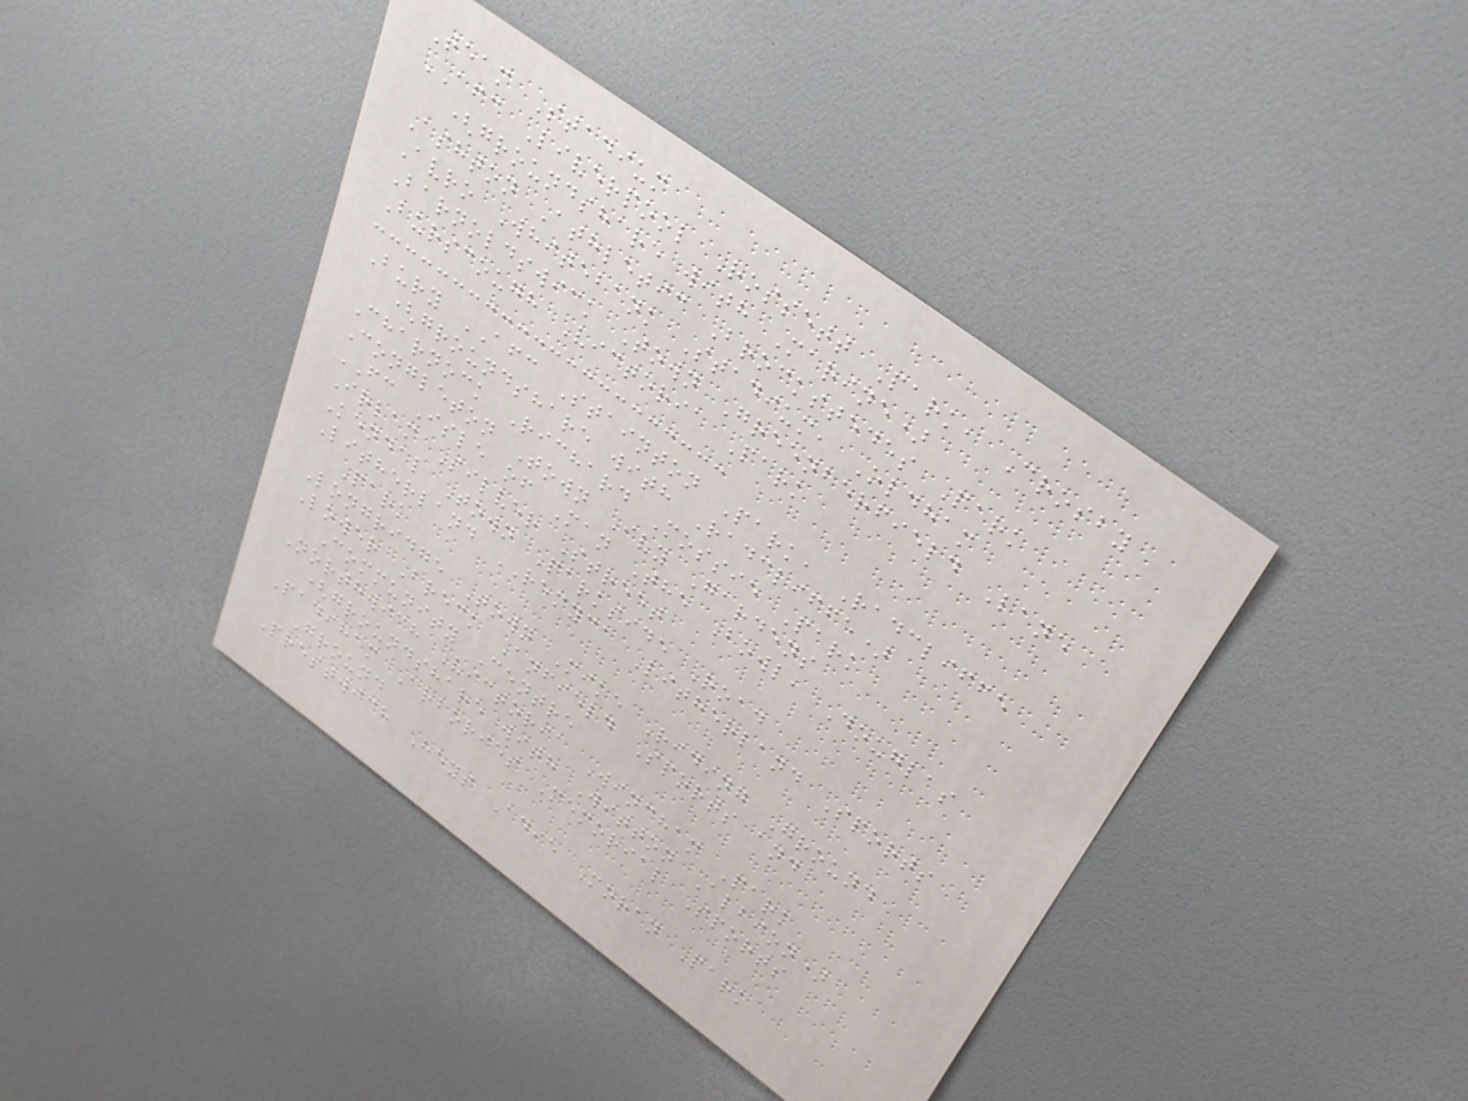Team Stadium
AFC Liverpool Rossett Park, Crosby
(groundshare with Marine)
Ashton Athletic Brockstedes Park
Avro Whitebank Stadium, Oldham
Barnoldswick Town Greenberfield Lane
Burscough Victoria Park
Bury AFC Stainton Park, Radcliffe
(groundshare with Radcliffe)
Charnock Richard Mossie Park
Congleton Town Ivy Gardens
FC Isle of Man The Bowl, Douglas
Irlam Silver Street
Kendal Town Parkside Road
Litherland REMYCA Litherland Sports
Park
Longridge Town Mike Riding Ground
Lower Breck Anfield Sports and
Community Centre
Northwich Victoria Wincham Park
(groundshare with Witton Albion)
Padiham Arbories Memorial Sports
Ground
Prestwich Heys Adie Moran Park
